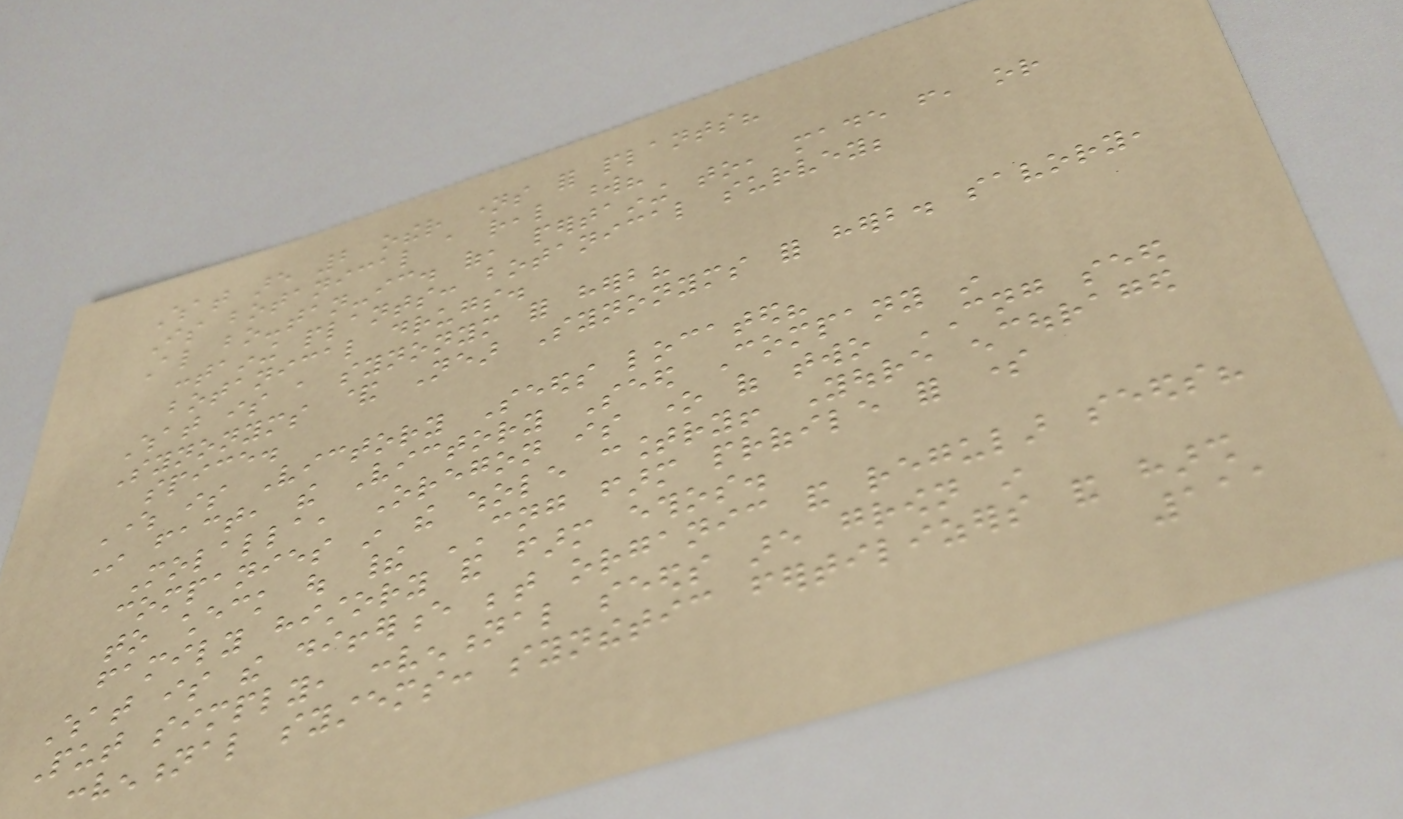What are 2 other names for plants?
Is botanical a real word?
Also bo-tan-ic. of, pertaining to, made from, or
containing plants: botanical survey;
botanical drugs.
What is a synonym for herb?
Synonyms & Near Synonyms for herb. savory,
spice.
Where is Victory Seeds located?
In fact, the Victory Seed Company in
Molalla, Oregon is one of two CNG seed
companies in the whole country! Youre encouraged
to check out their CNG farm profile for some
family history and farm ethos.
What is the difference between organic and regular seeds?
Put simply, conventional seeds are grown in
conventional systems: synthetic fertilizers and harsh
111
